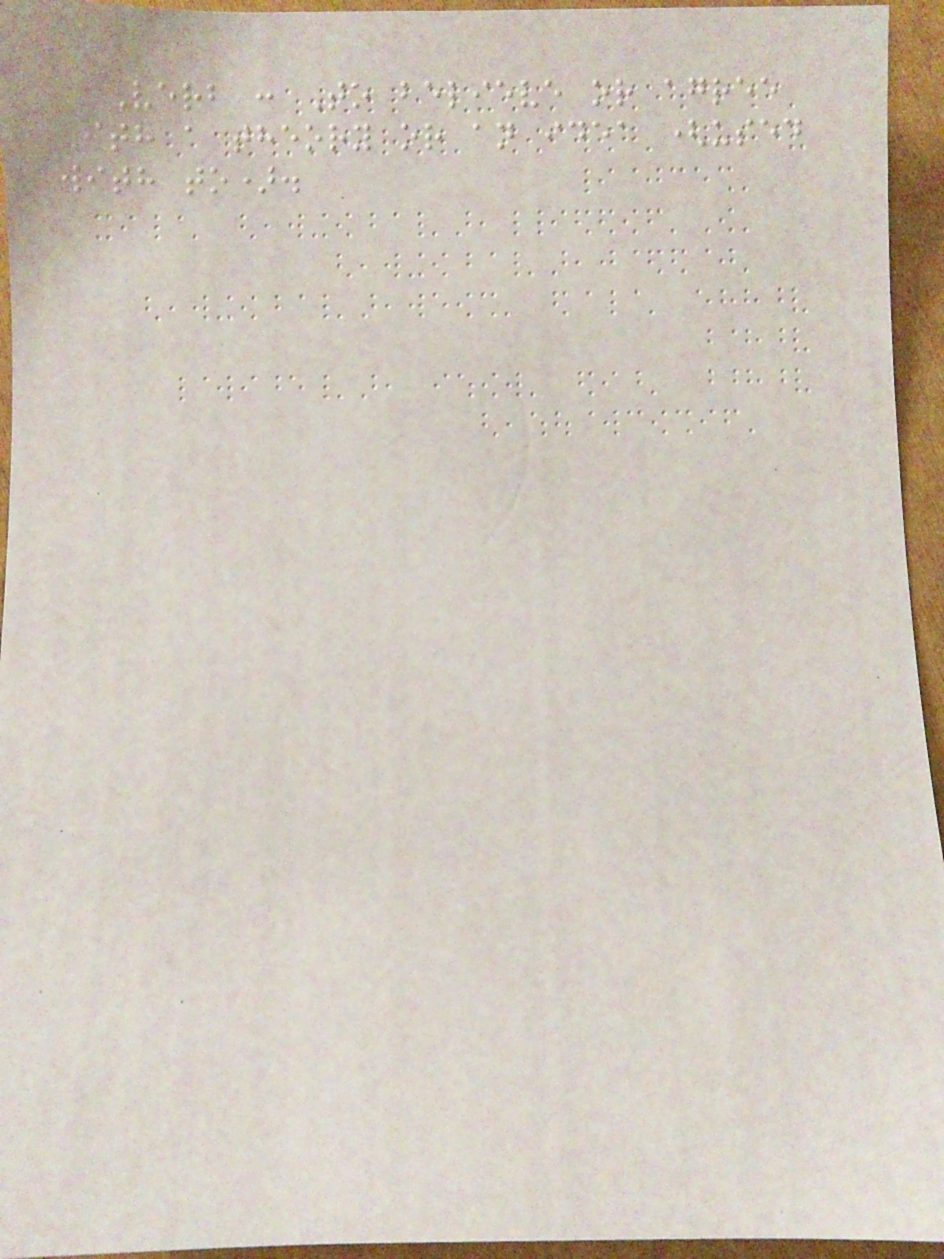Verb : To believe or agree
with a theory or an idea (used
with to).
